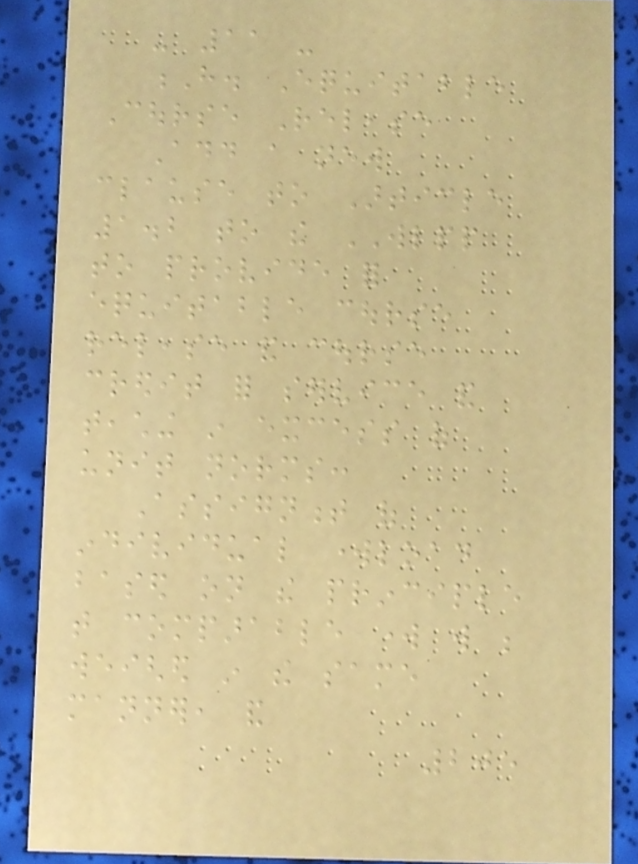- 11 -
H. Equitable
Course Release
Add a new
clause to Article
1.2 to the WLPP
to provide for
equitable course
release and course
credit for service and
teaching in excess of
unit norms:
Assignment of
individual workload
based on the principle
that comparable work will be
weighed in the same
manner, and
205
